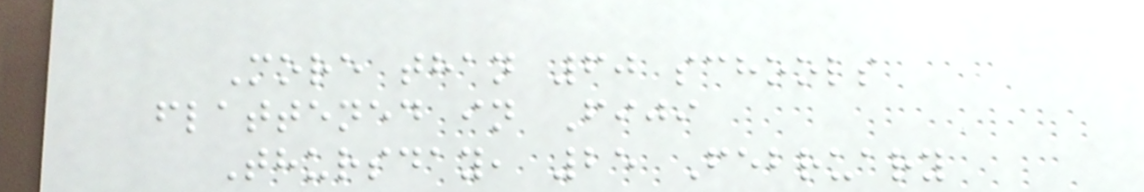More than 60 schools
flattened in Fiji
Thursday, 25 February
